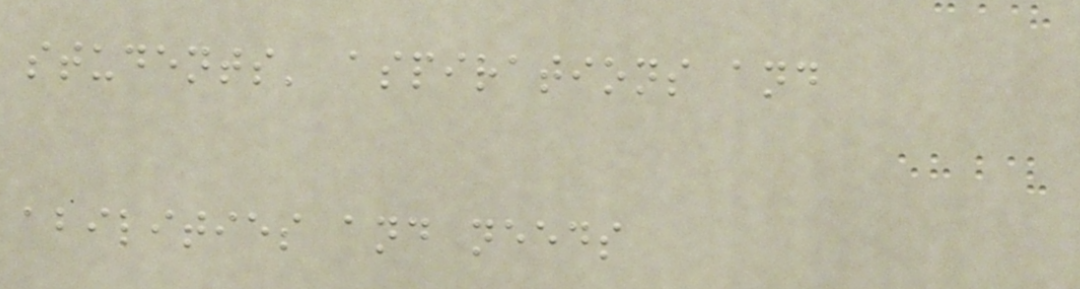students' aspirations and
abilities and needs
